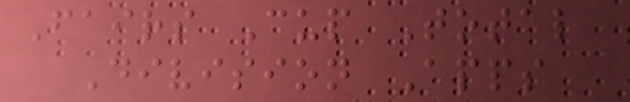Fairs Cup Total
Division Apps
